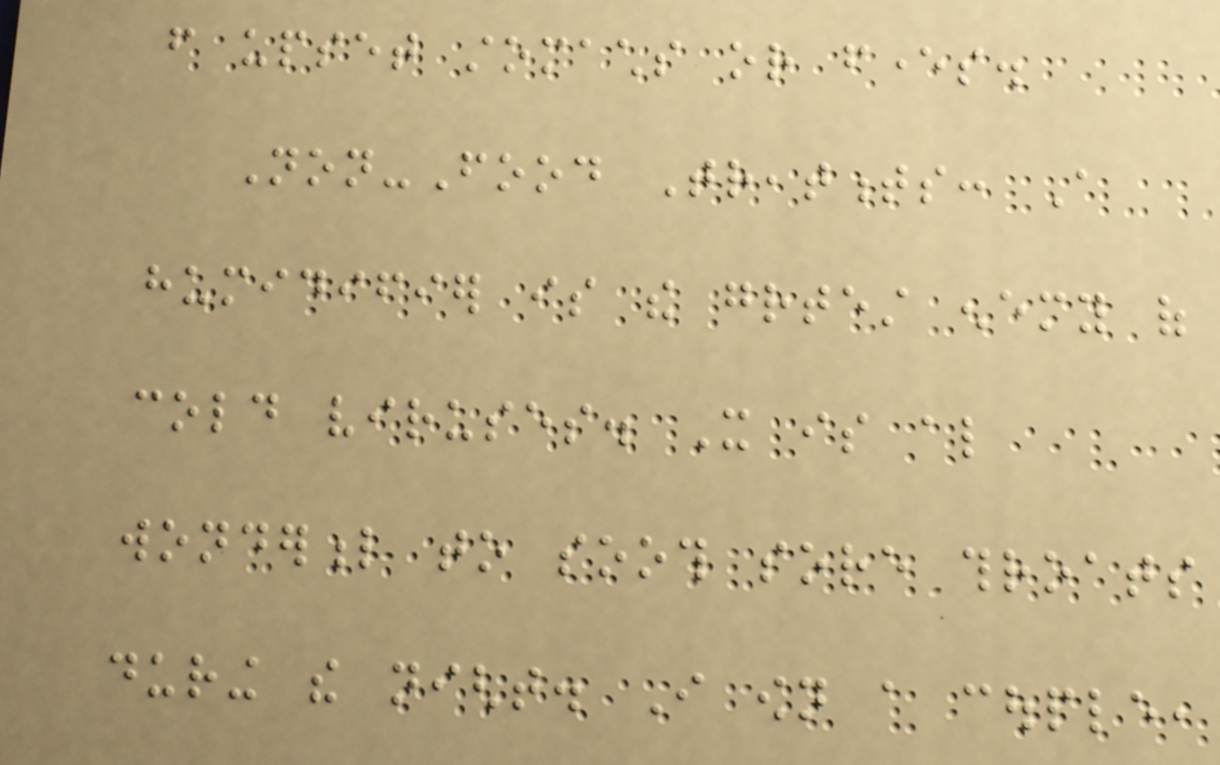from upset stomachs or fevers.
Non-Food Treatments: A
humidifier is the greatest enemy of
cold viruses. It is also
wonderful to sooth sore throats
during the night. I own a couple,
